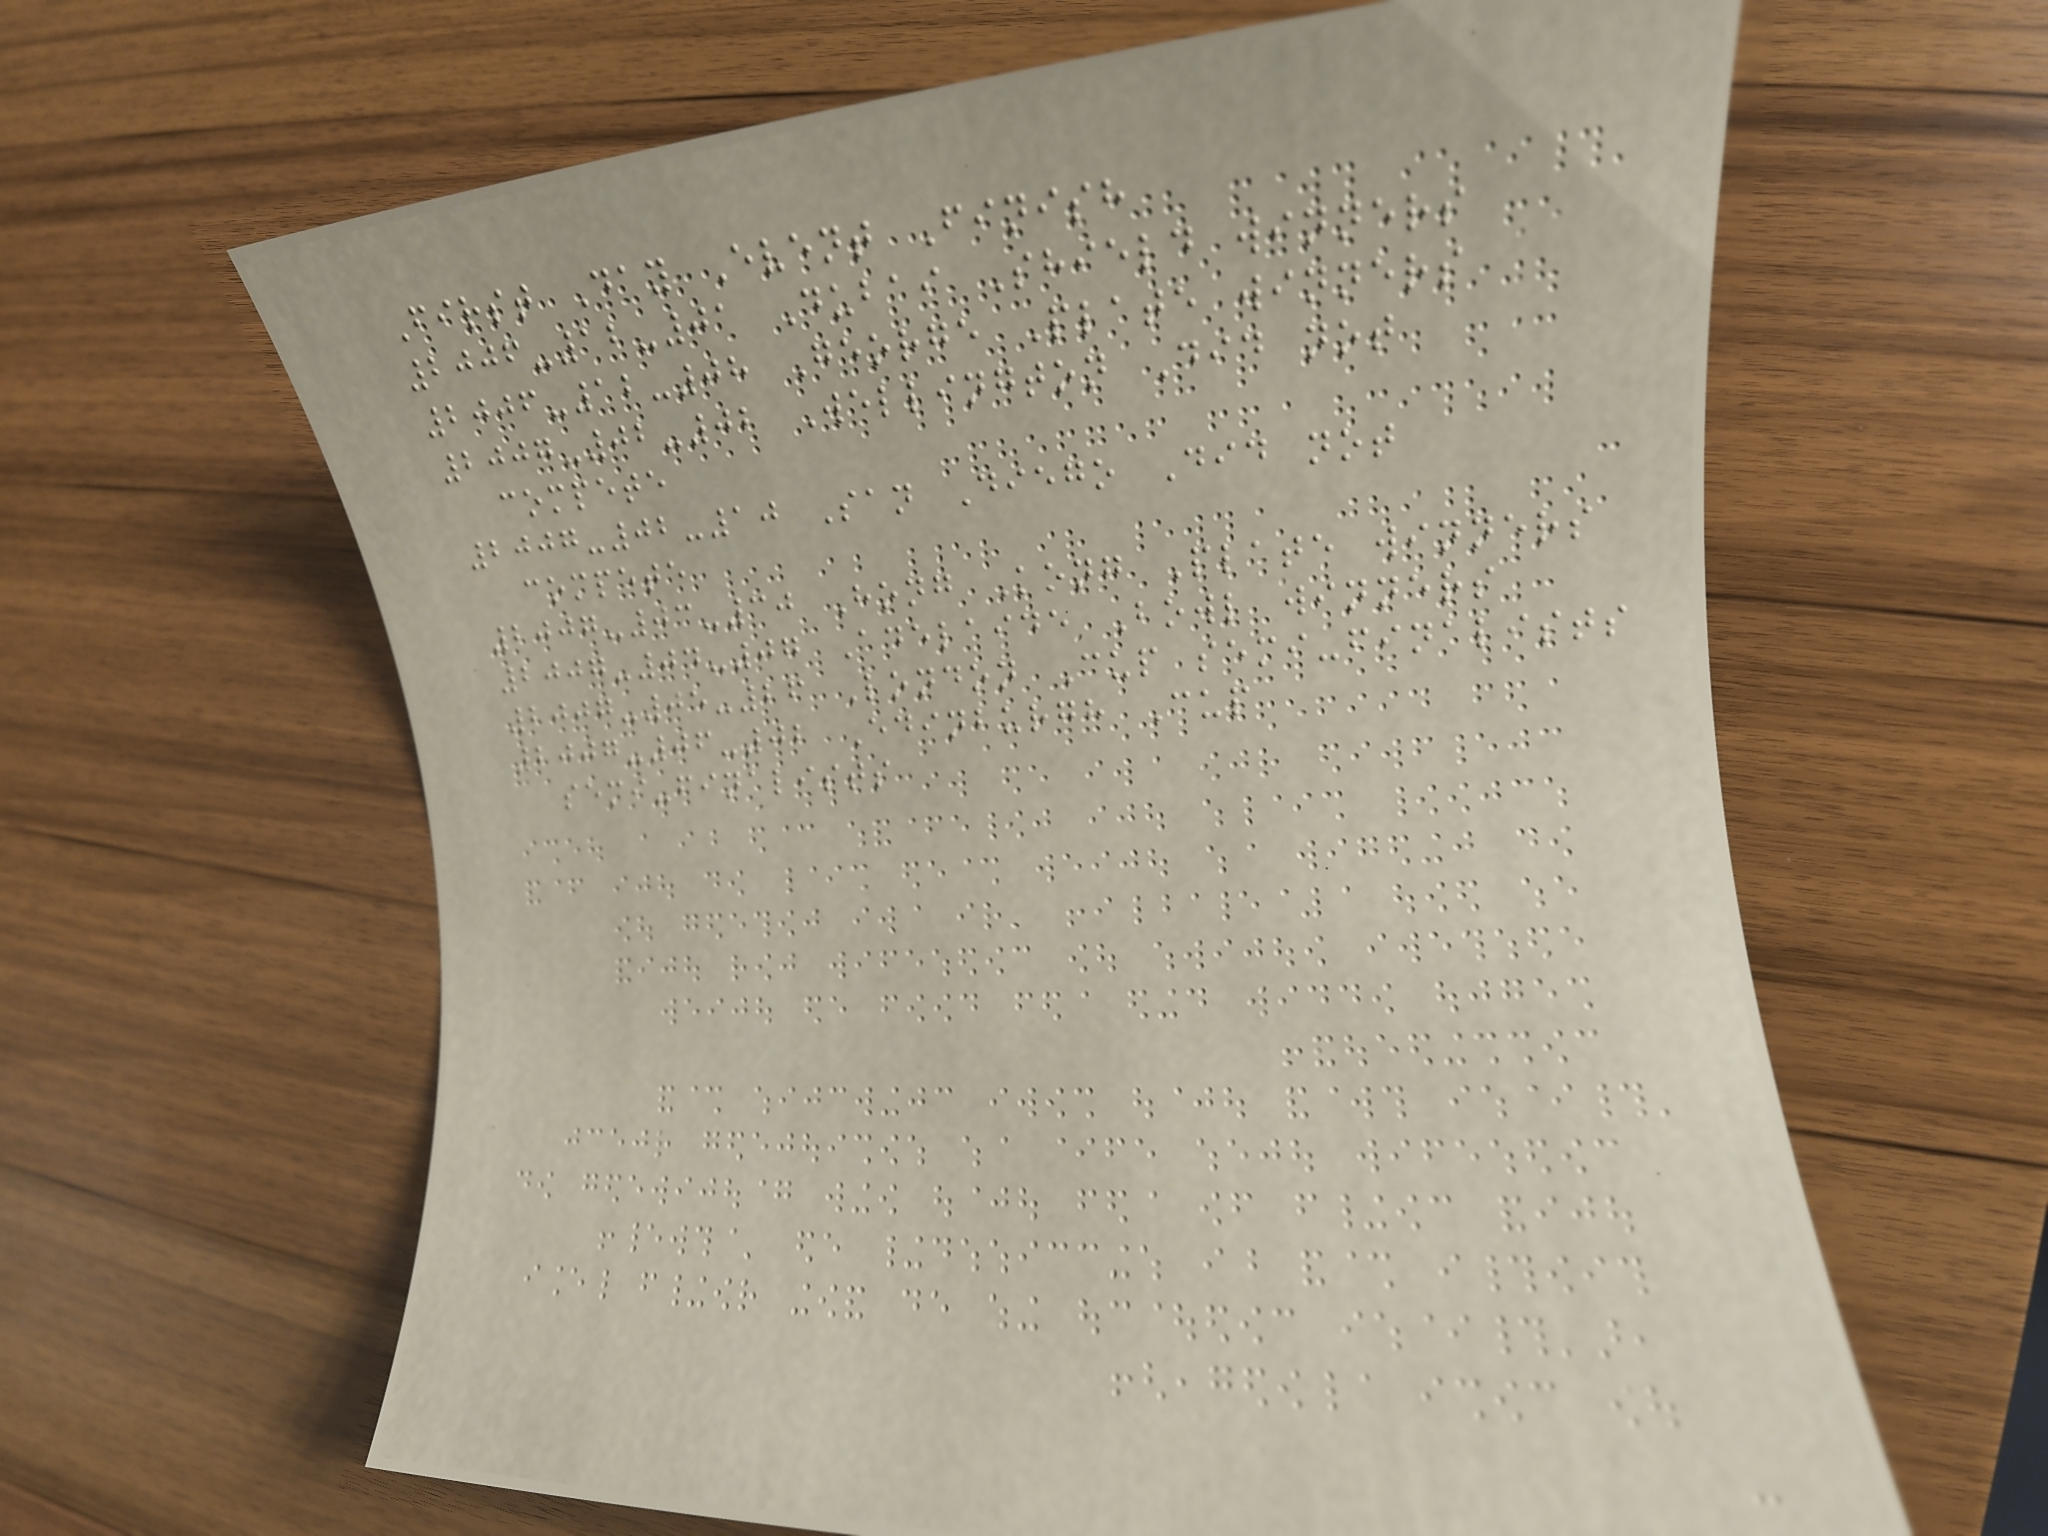First Day Event Finish
2006-12-01 Dubai Shield winners
2006-12-08 George Plate winners
2007-02-02 Wellington Did not
compete
2007-02-10 San Diego Did not
compete
2007-03-30 Hong Kong Plate winners
2007-04-07 Adelaide Bowl winners
2007-05-26 London Cup semi-finalists
2007-06-02 Edinburgh Cup
semi-finalists
